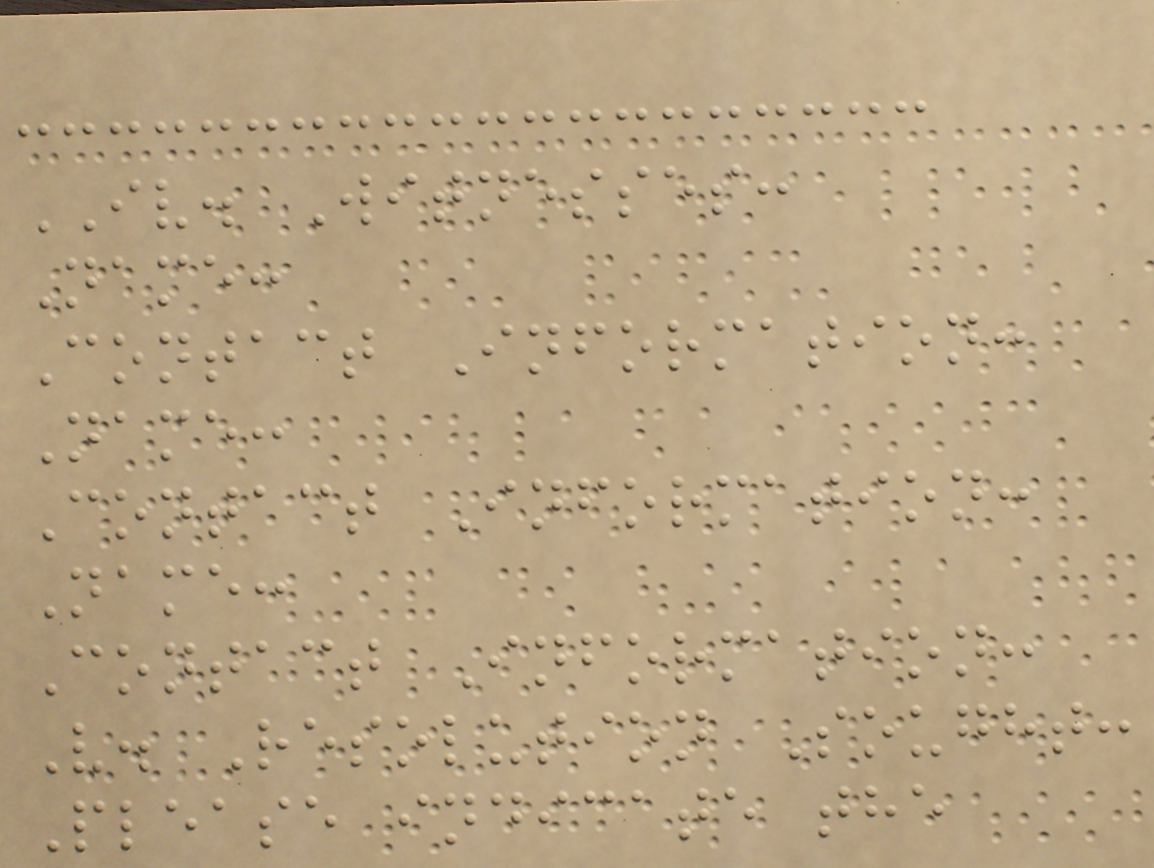IV. Witnesses:
Name:
Contact Information:
Name:
Contact Information:
Name:
Contact Information:
V. Resolution Sought:
Please indicate the
